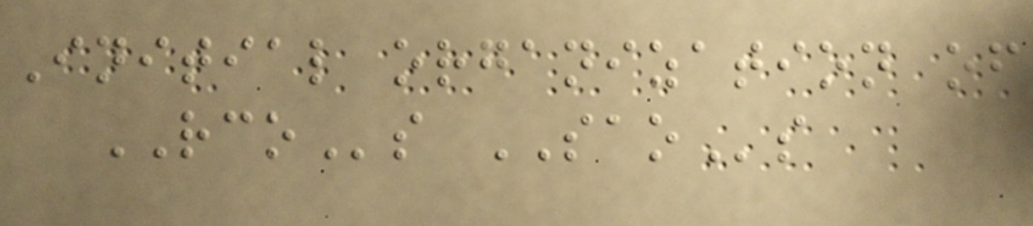Initial organization of
RCOs SAOs
